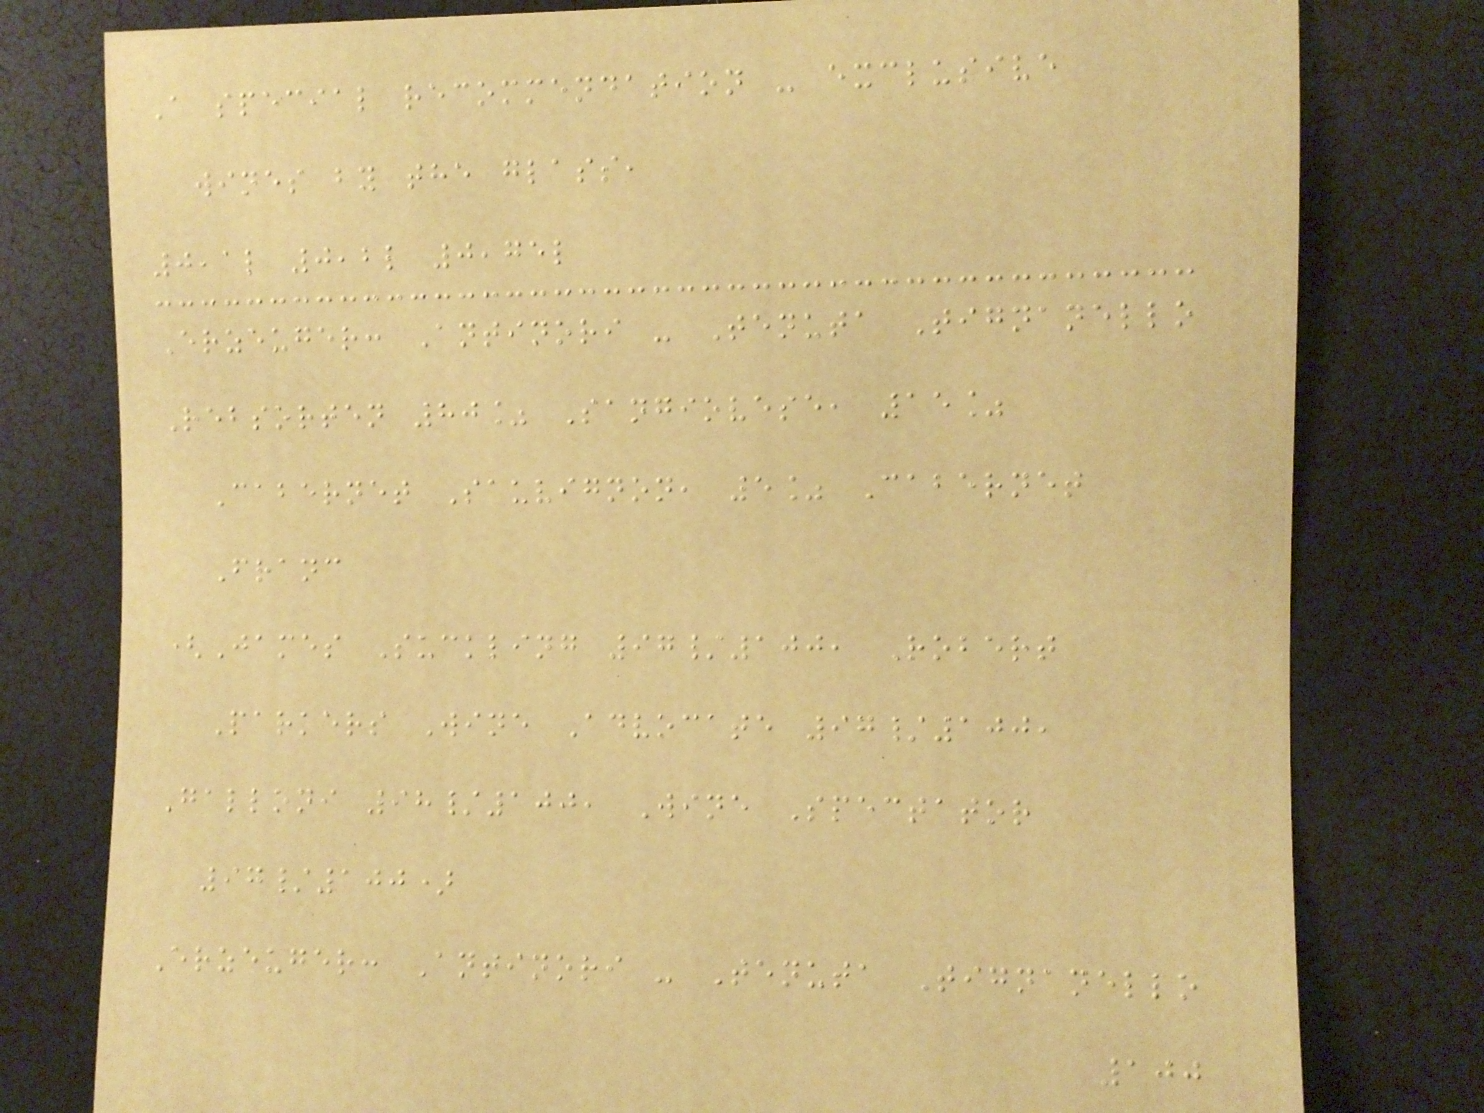A special recommendation - exclusive
wines by the glass,
0,1l 0,2l 0,75l
Erzeuger: Antinori - Tenuta Tignanello
Rebsorten 80% Sangiovese, 15%
Cabernet Sauvignon, 5% Cabernet
Franc
(James Suckling 97/100, Robert
Parkers Wine Advocate 97/100,
Galloni 98/100, Wine Spectator
97/100)
Erzeuger: Antinori - Tenuta Tignanello
100
